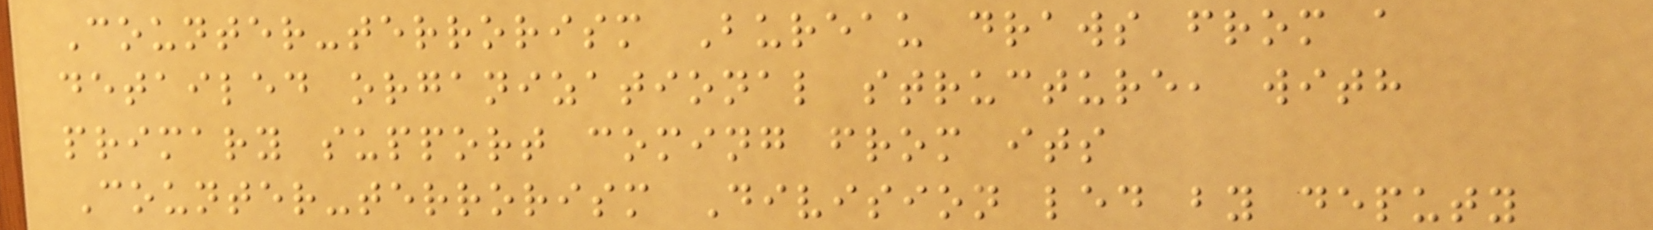Counter-terrorism Bureau draws from a
detailed organizational structure, with
primary support coming from its
Counter-terrorism Division led by deputy
